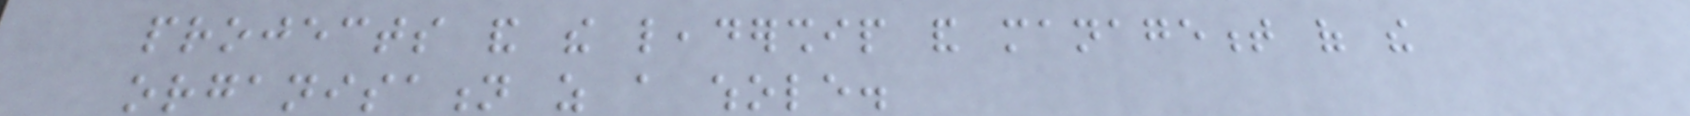projects and the leadership and management of the
organisation as a whole.
